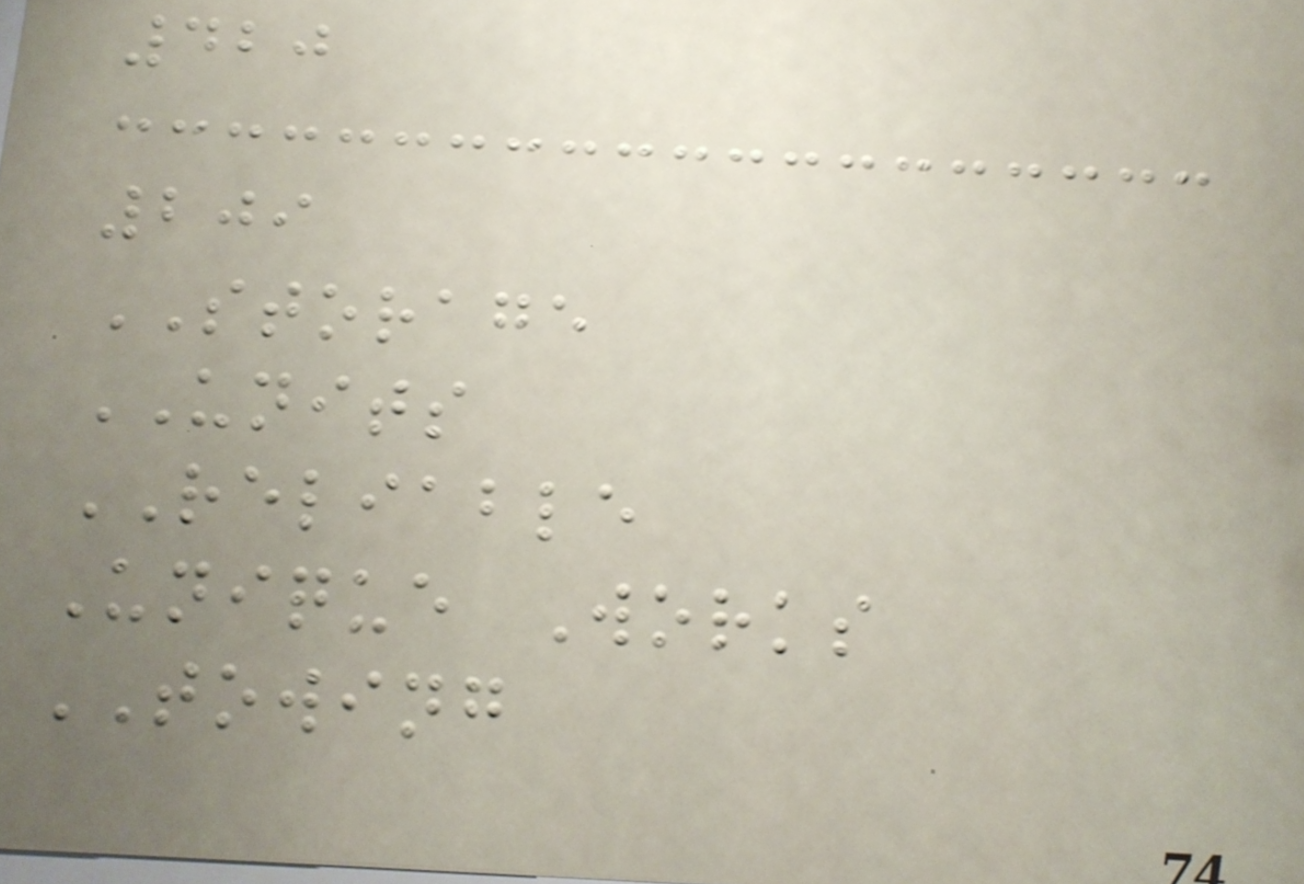420
209
STORAGE
UNITS
RELIABLE
Unique Works
TOWING
